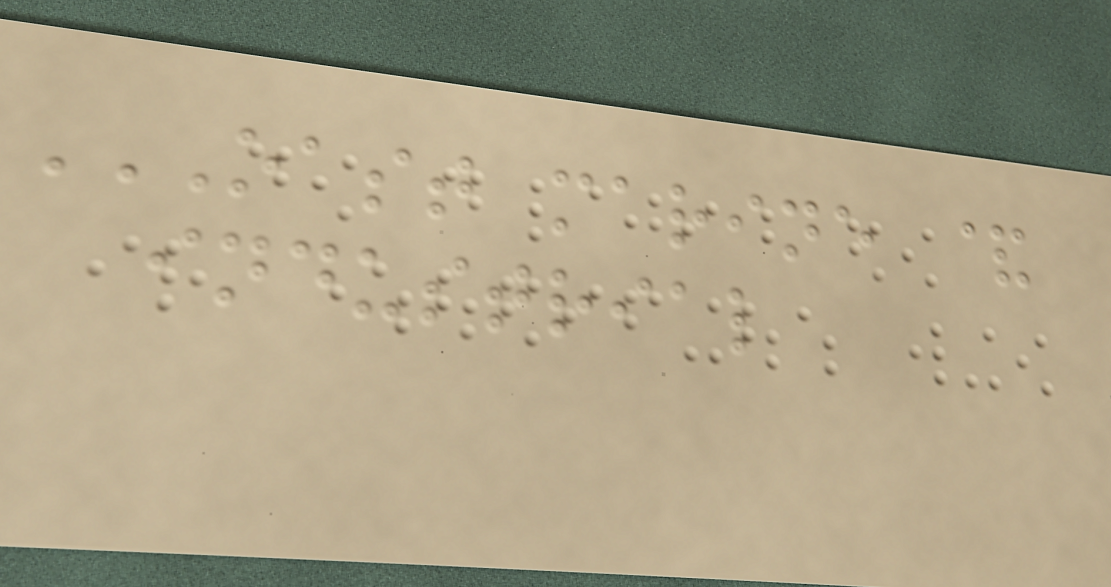OAST MARINE &
INDUSTRIAL
